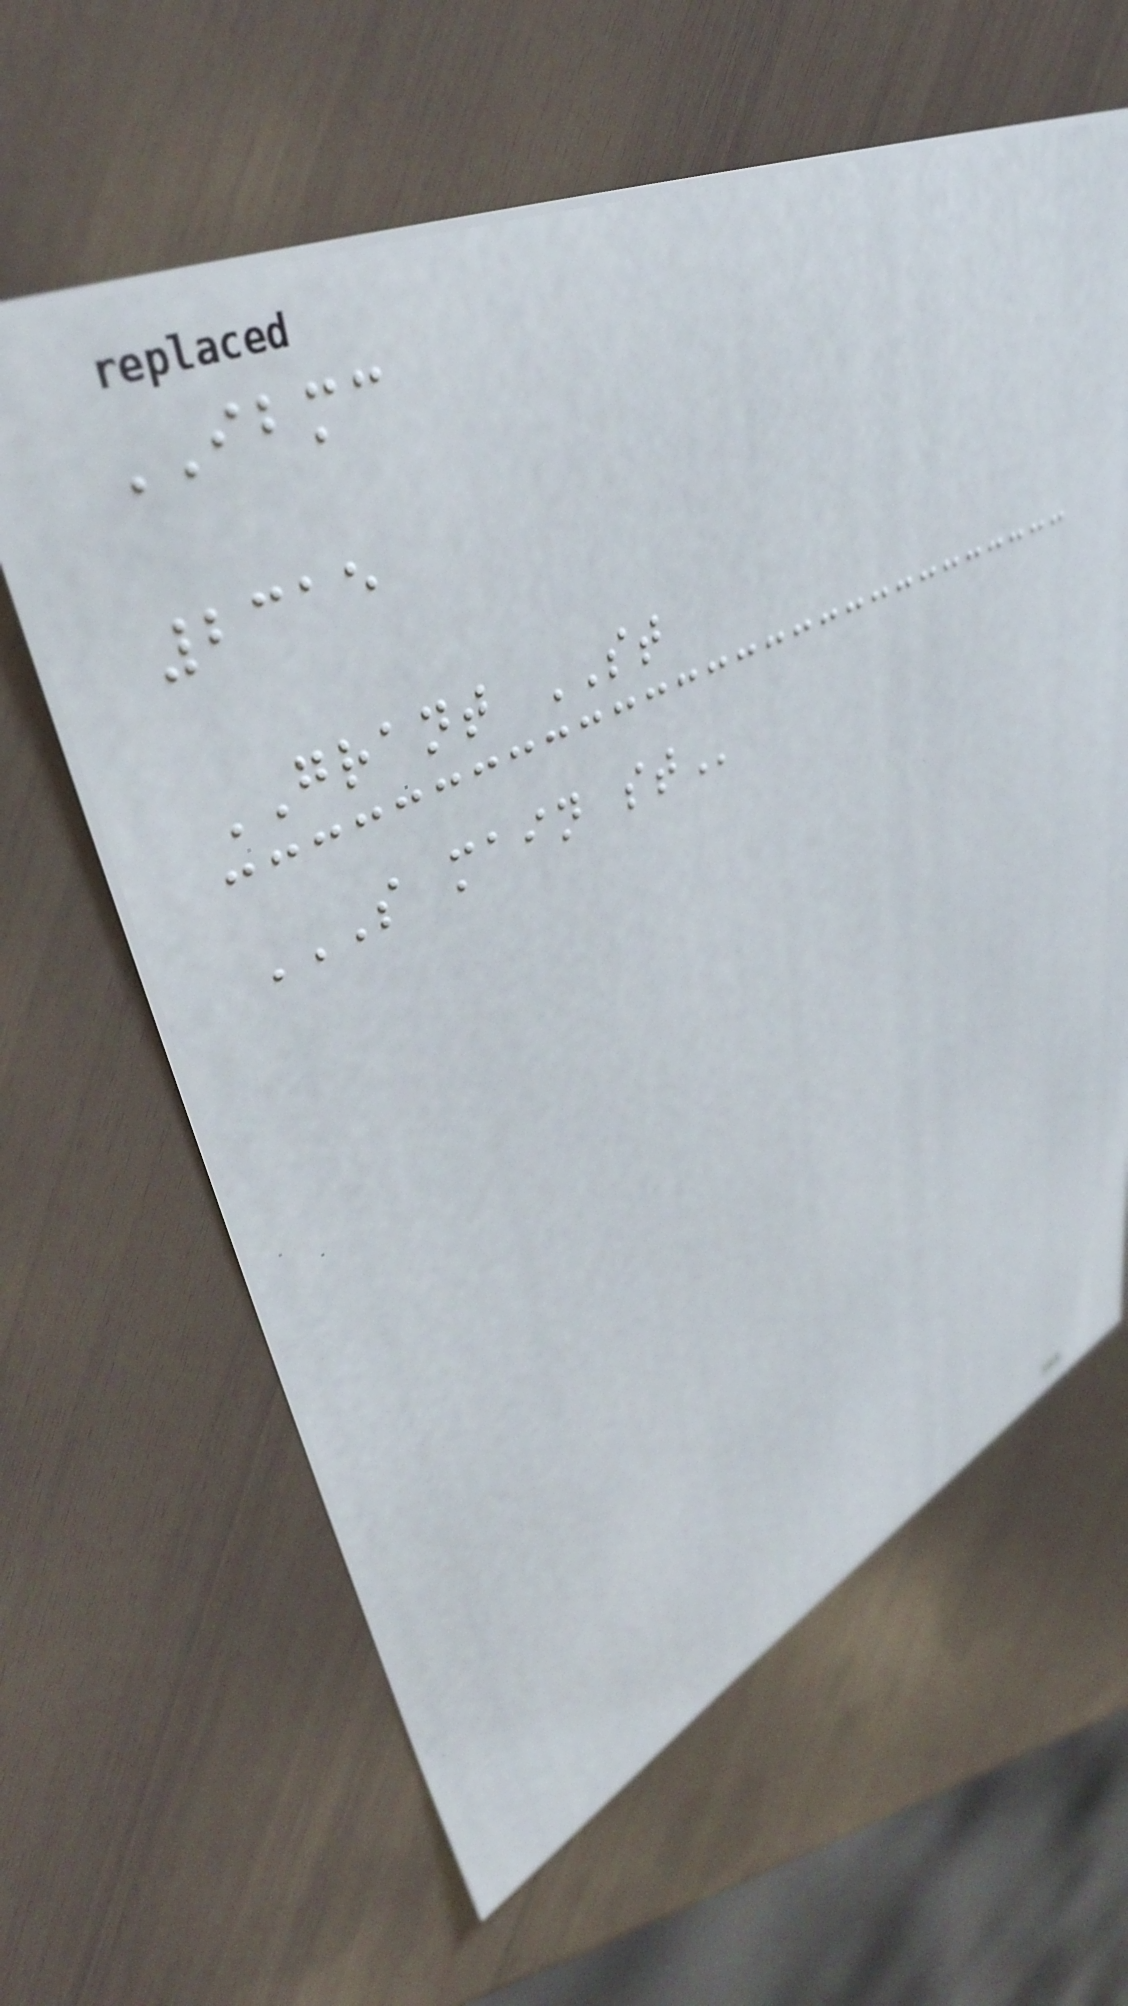IBMC
2315
GRANT ST
S MAIN ST
